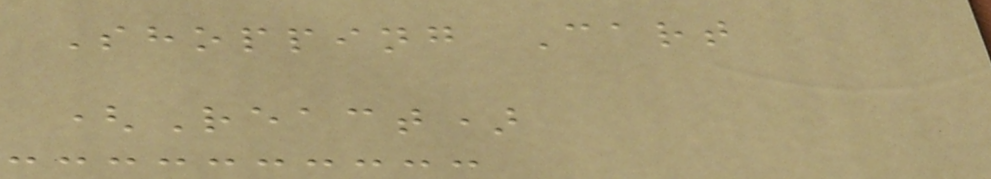Shopping Cart
(React)
